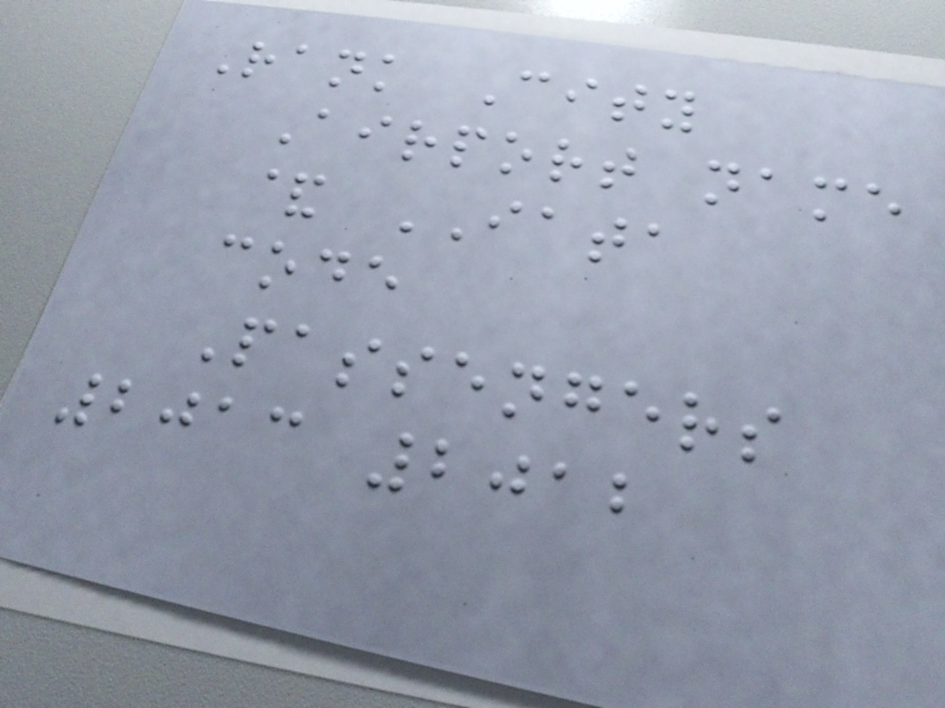Rank City
Airport name
& IATA
code
Passengers
2013 2012
